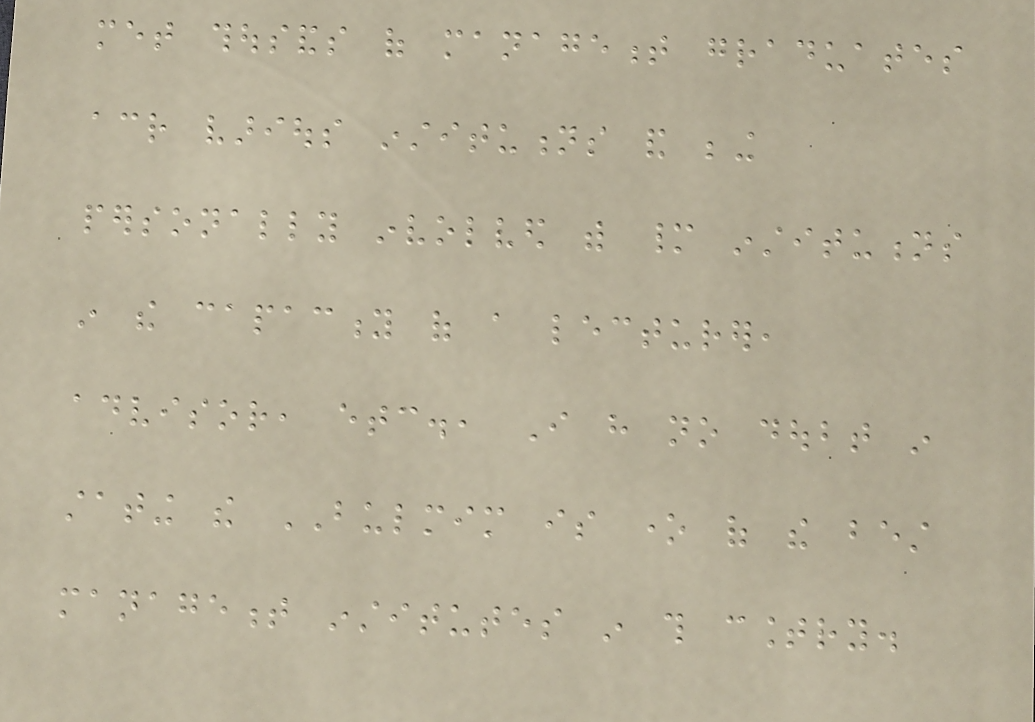met thousands of management graduates
across various institutions and being
personally involved with many institutions
in the capacity of a lecturer,
advisor, etc., I have no doubt in
stating the BULMIM is one of the best
management institutes in this country.
